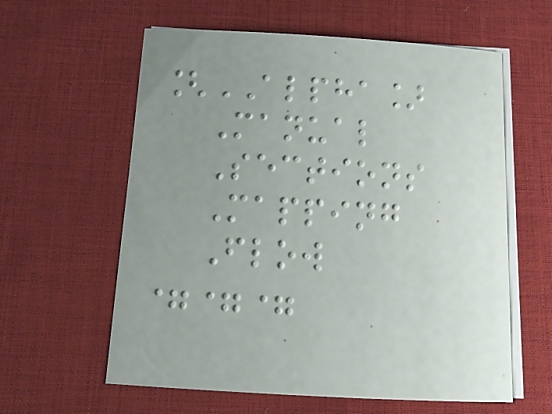[ALPHA]
Manual
Sections
Mapping
Flow
===
